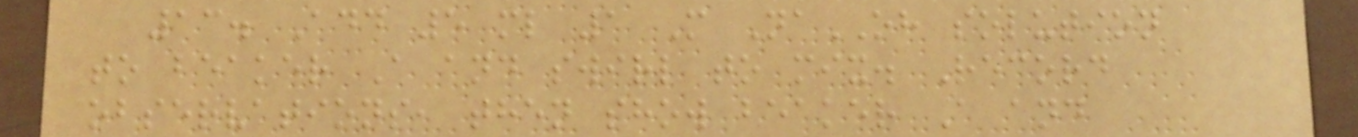13. Add 5 ml 1 M NaOH solution
to beaker A and swirl to mix. Record
observations, then show beaker A and
